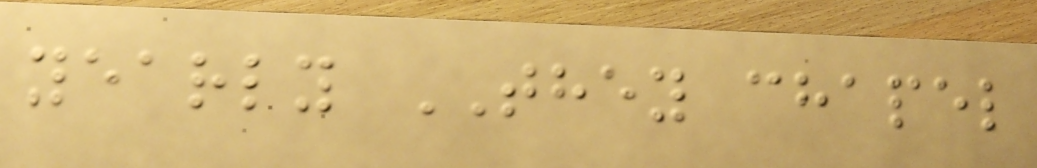yearly THEY chapel
